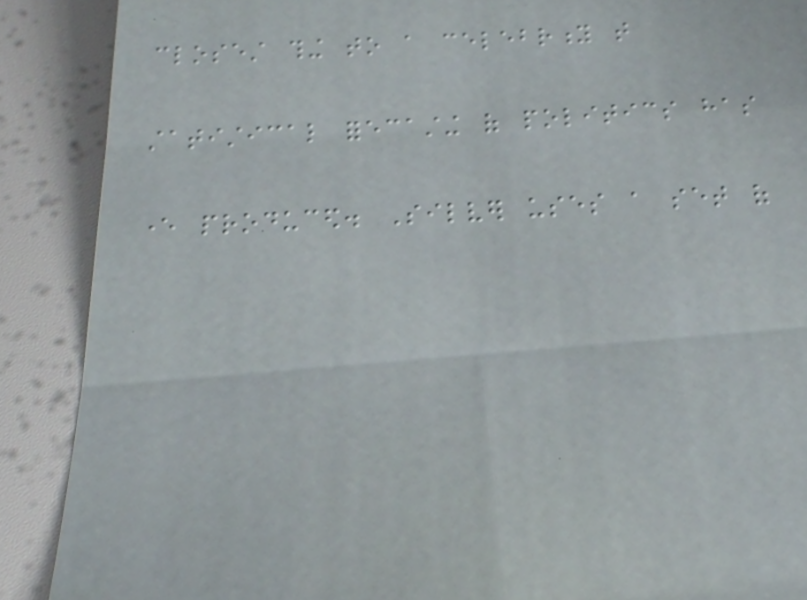closest thing to a celebrity that
statistical forecasting of politics has
ever produced. Silver uses a set of
